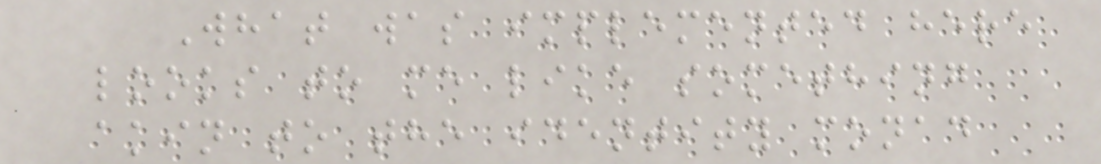What was implemented here
looks to me like something
akin to the identity monad
